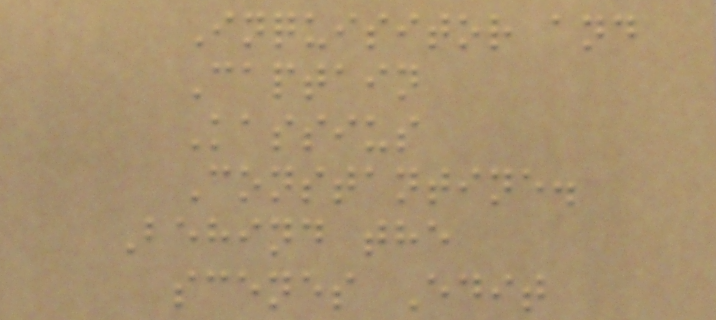Inquisitor and
Captain
Kassius
Constantine.
Behind the
scenes Edit
